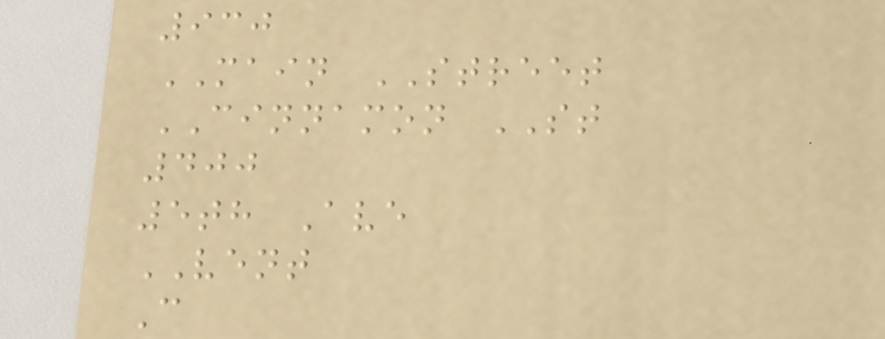930
MAIN STREET
CINNAMON ST
400
5th Ave
VENT
C
